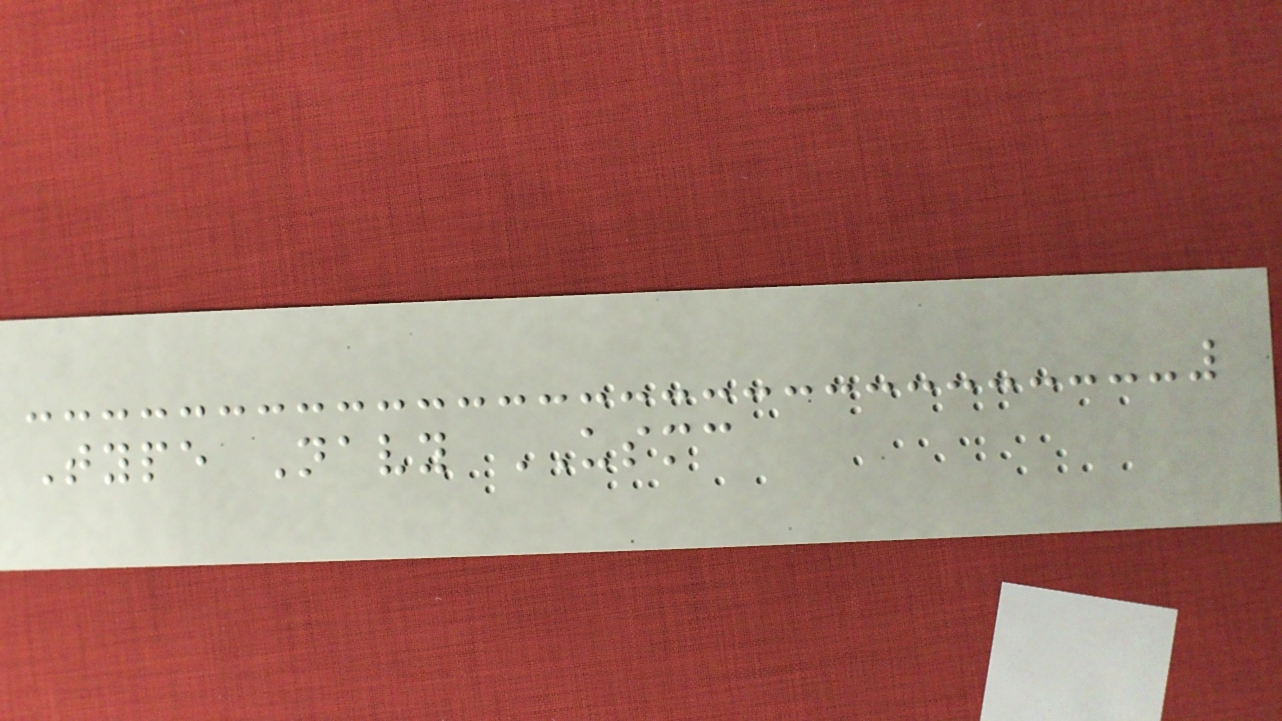Type Navy USMC
